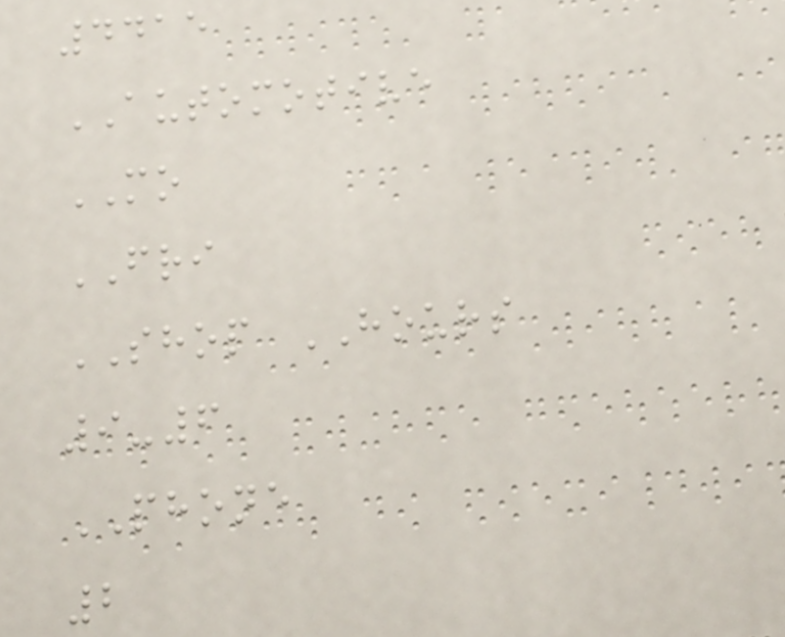4415
AUTOMOTIVE
MO
FRI
SHOP HOURS
9-6
PHONE
2
